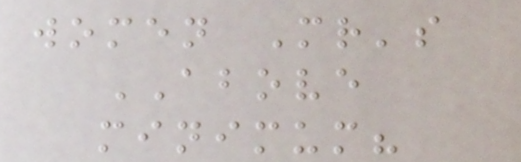women Mr's
ABOVE
minimum?
